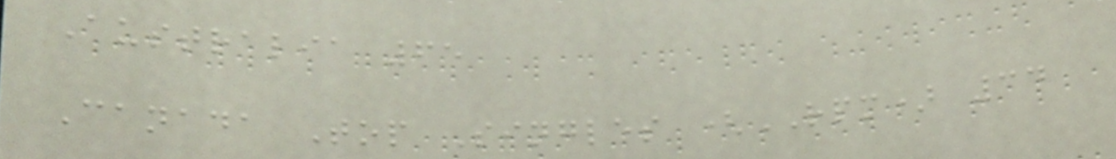Australia 65
Canada Top Singles (RPM) 34
